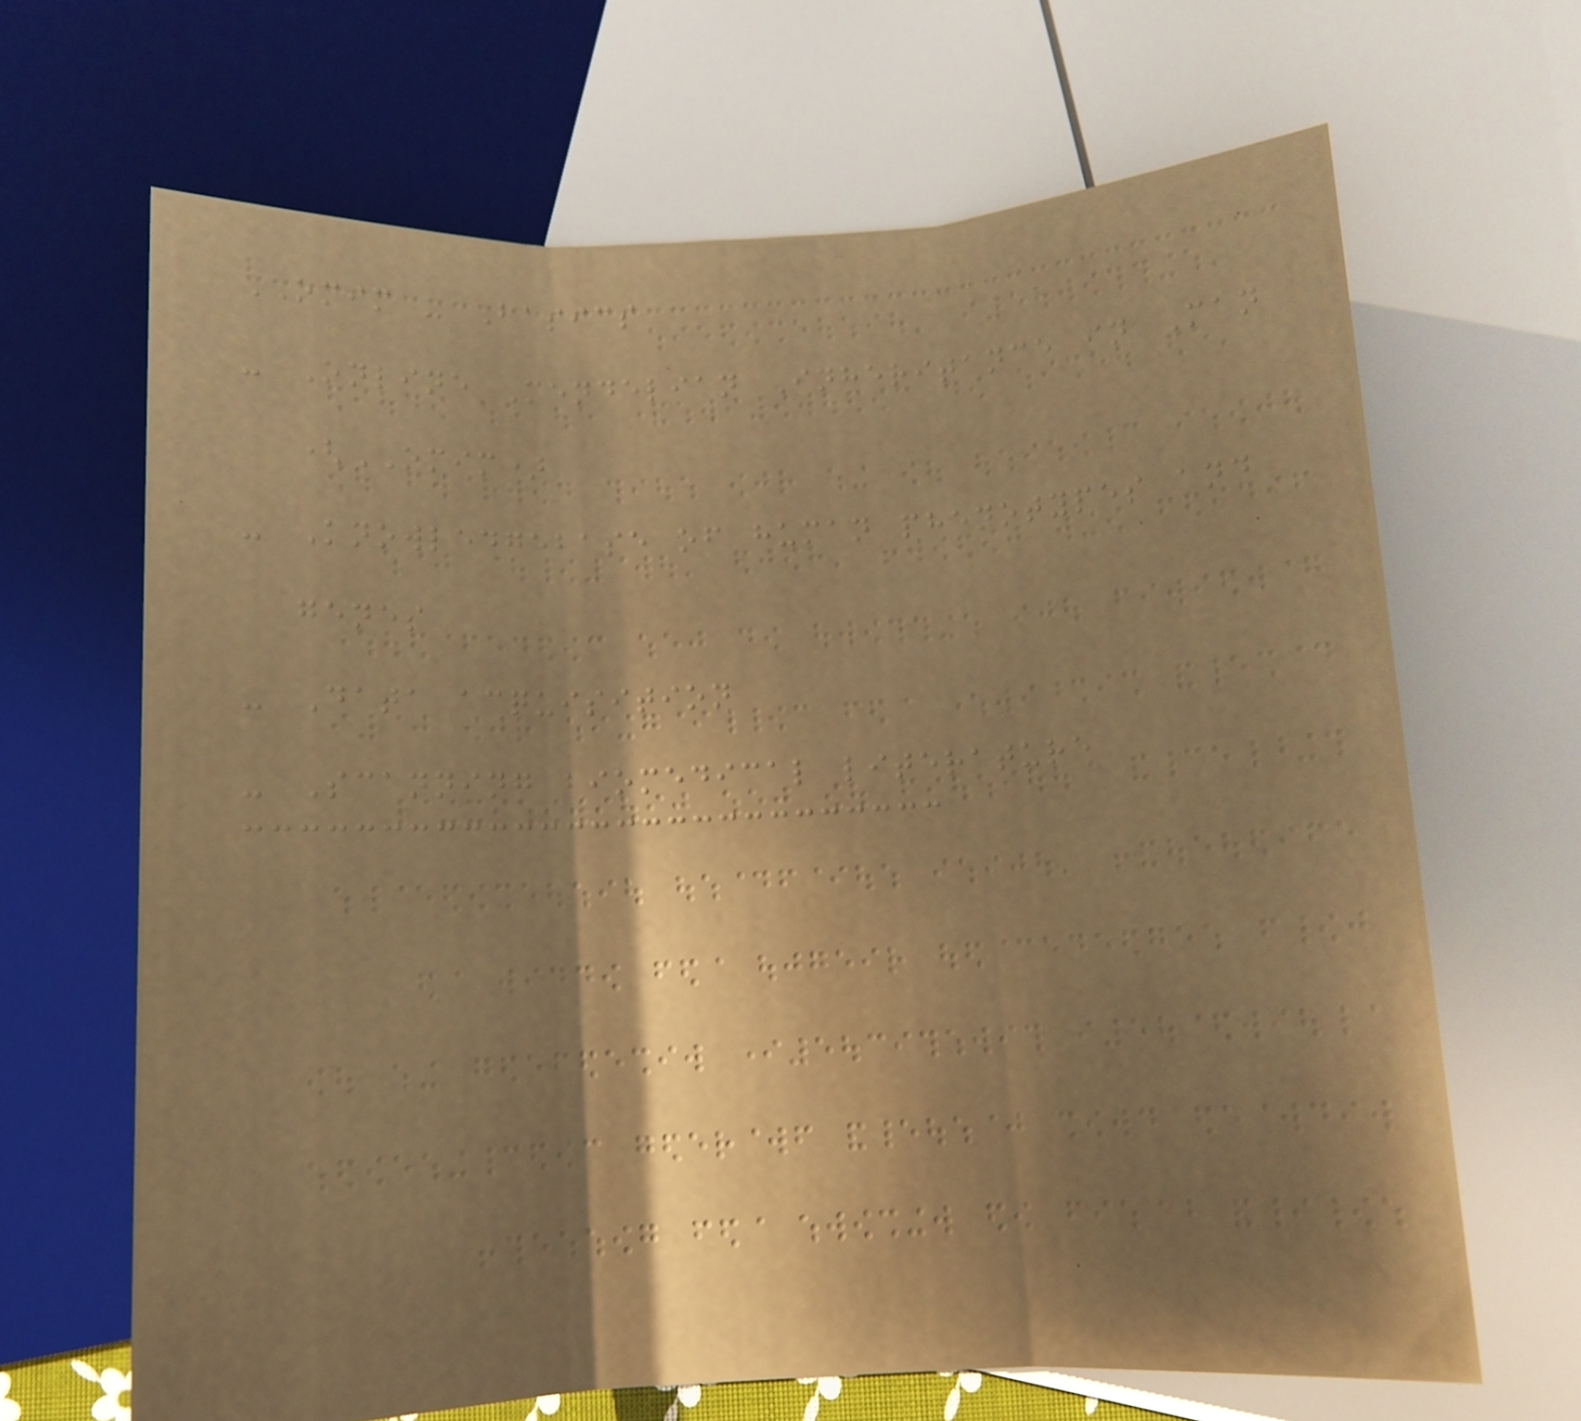OMIM - Basics
- Online Mendelian Inheritance in Man
(OMIM)
- Knowledgebase of human phenotypes and
genes
- Data acquisition
- Scanning biomedical literature
